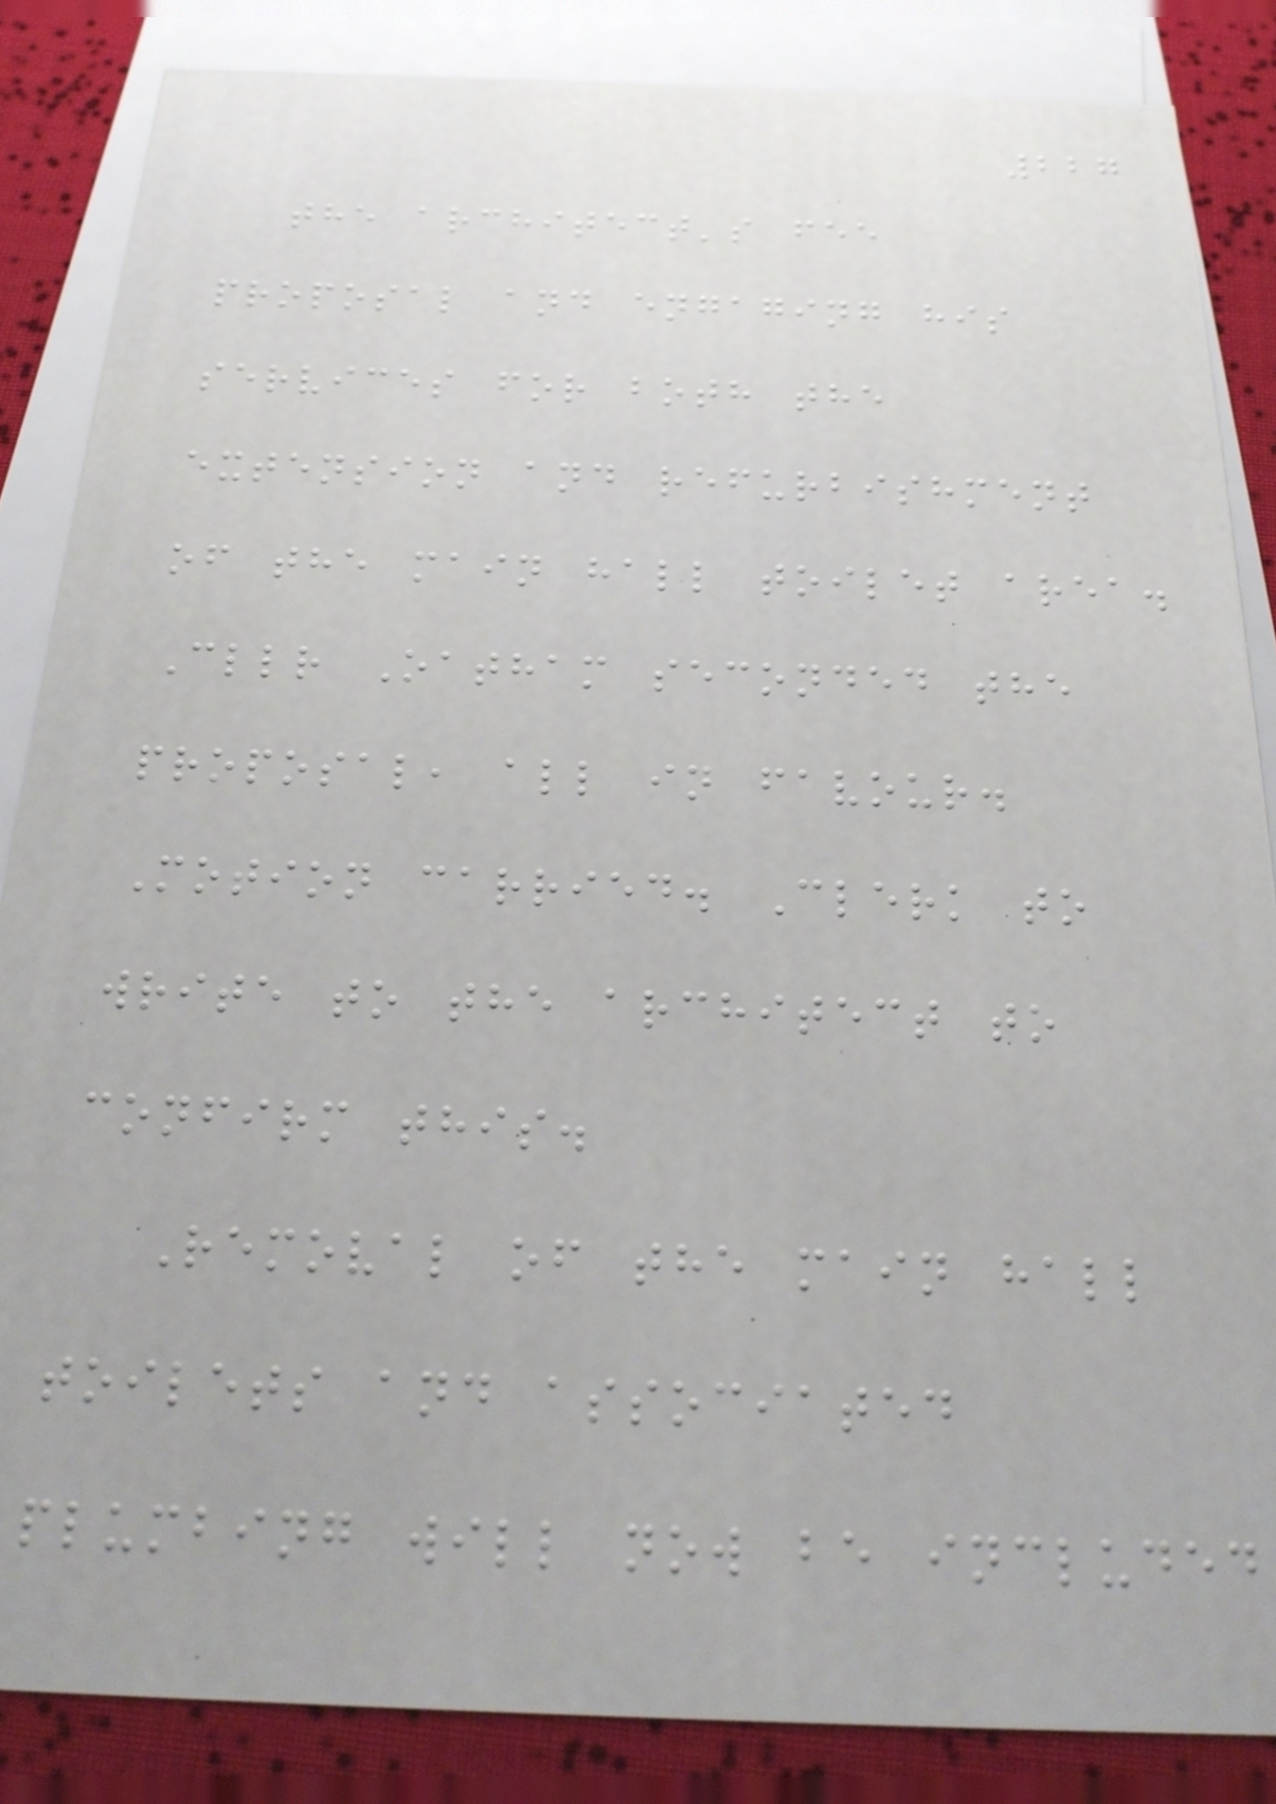227
the architect's fee
proposal and engaging his
services for both the
extension and refurbishment
of the main hall toilet area.
Cllr Oatham seconded the
proposal, all in favour.
Motion carried. Clerk to
write to the architect to
confirm this.
Removal of the main hall
toilets and associated
plumbing will now be included
